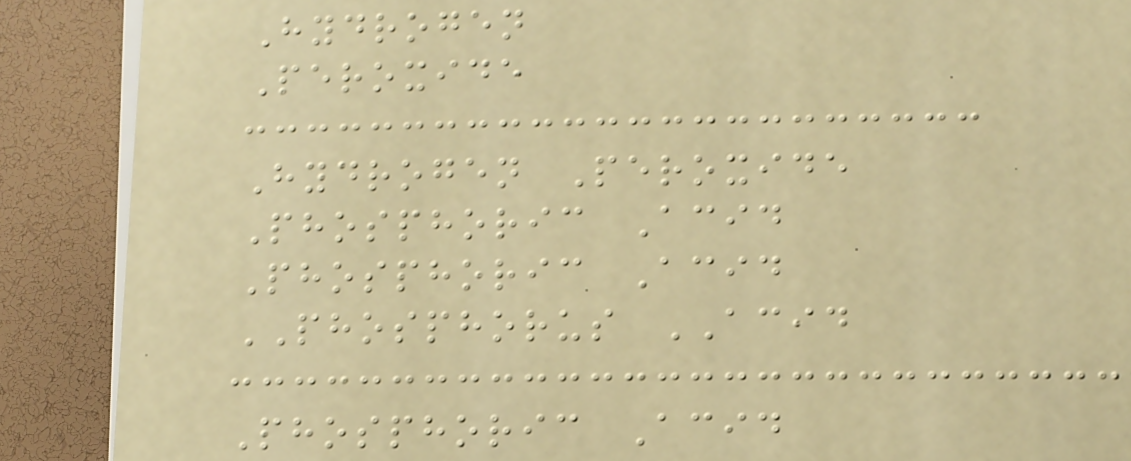Hydrogen
Peroxide
Hydrogen Peroxide
Phosphoric Acid
Phosphoric Acid
PHOSPHORUS ACID
Phosphoric Acid
